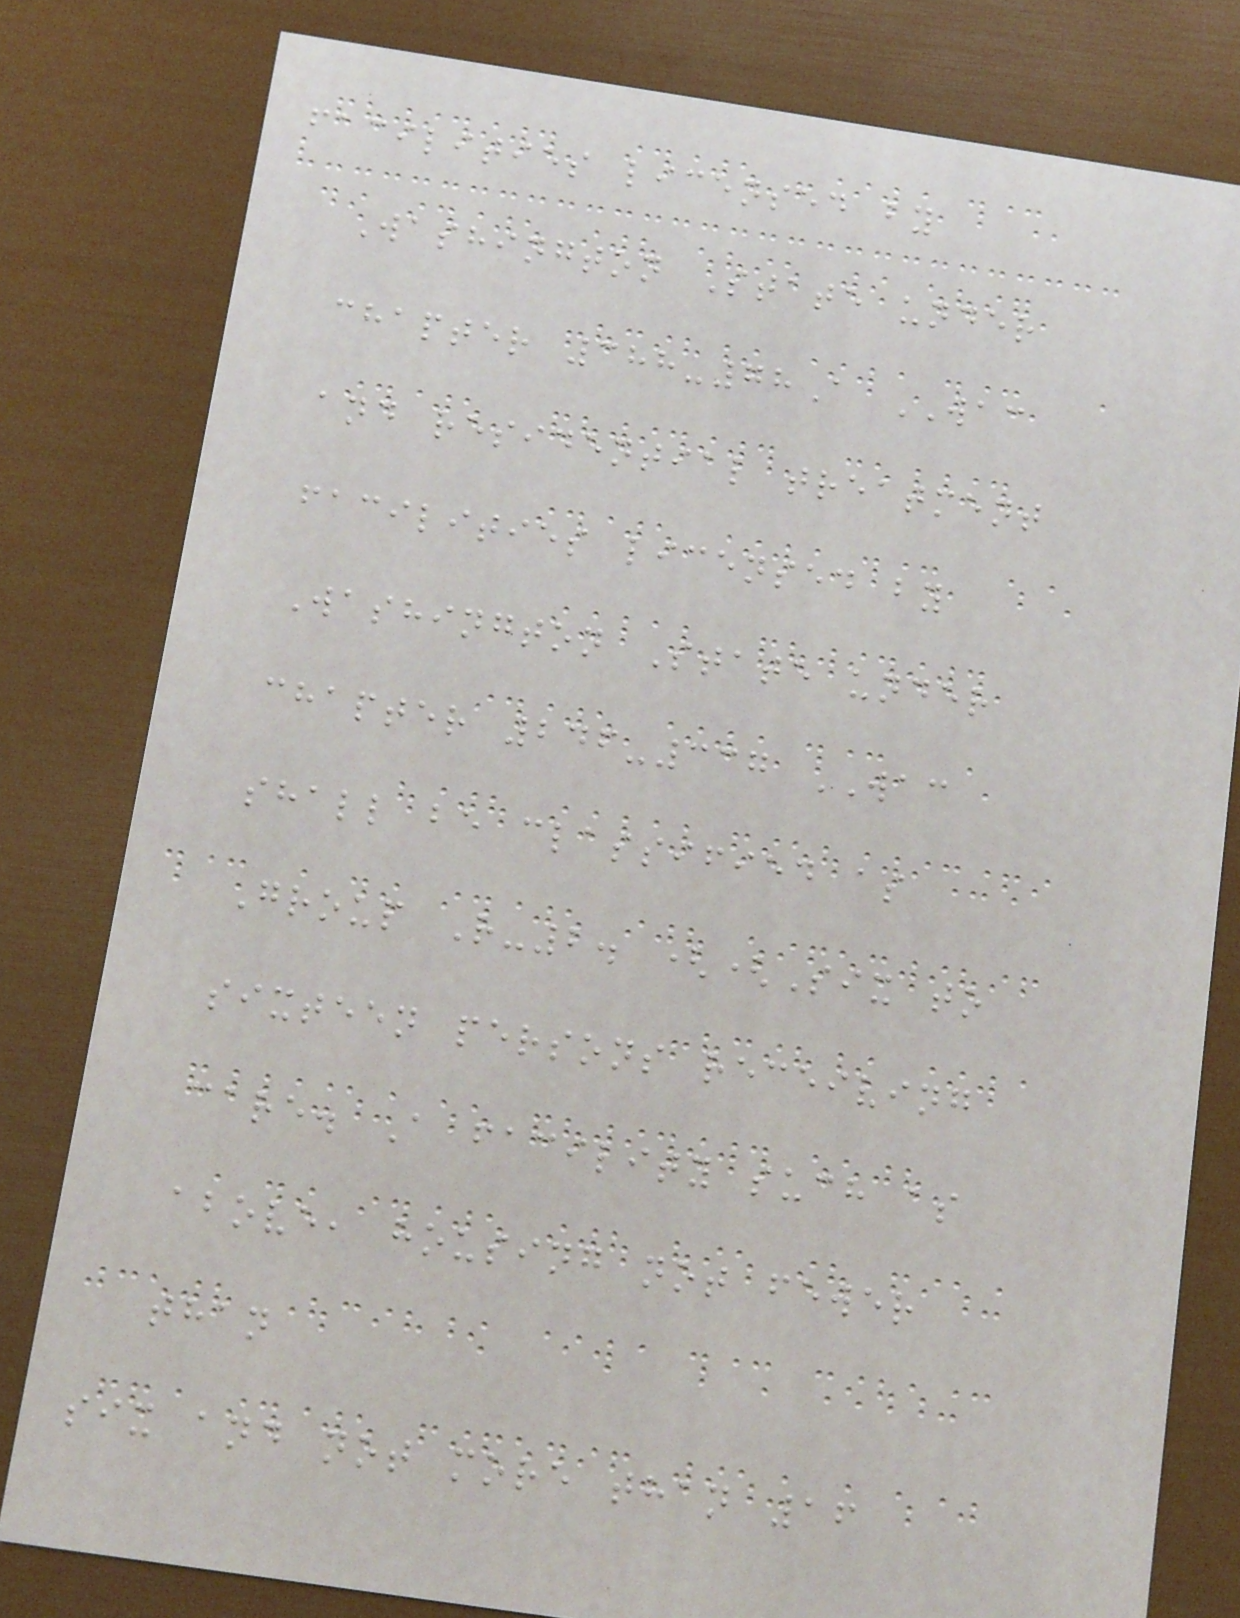facilities licensed by
Washington State under
chapter 388-78A WAC
and residential treatment
facilities licensed by
Washington State under
chapter 246-337 WAC
shall be classified as
Group R-2. ((Six to
sixteen persons receiving
care. A facility such as
above, housing not fewer
than
six and not more than 16
